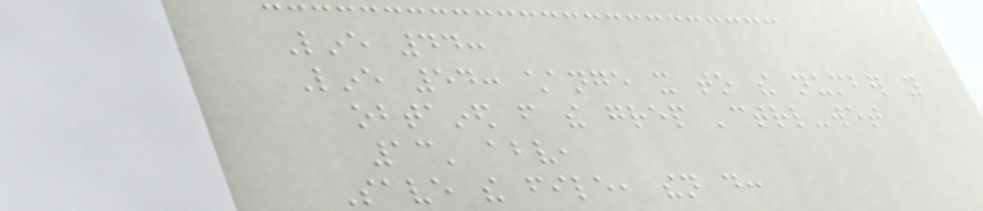Line 44:
Line 54: change it to the number you
obtained from the grep 'ctrl-wet
13' above,
Save the file, then do:
